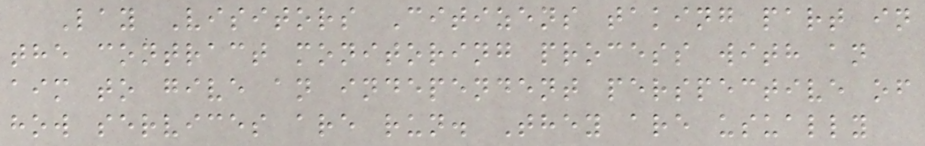Lay Visitors Citizens taking part in
the contract monitoring process with an
aim to give an independent perspective of
how services are run. They are usually
